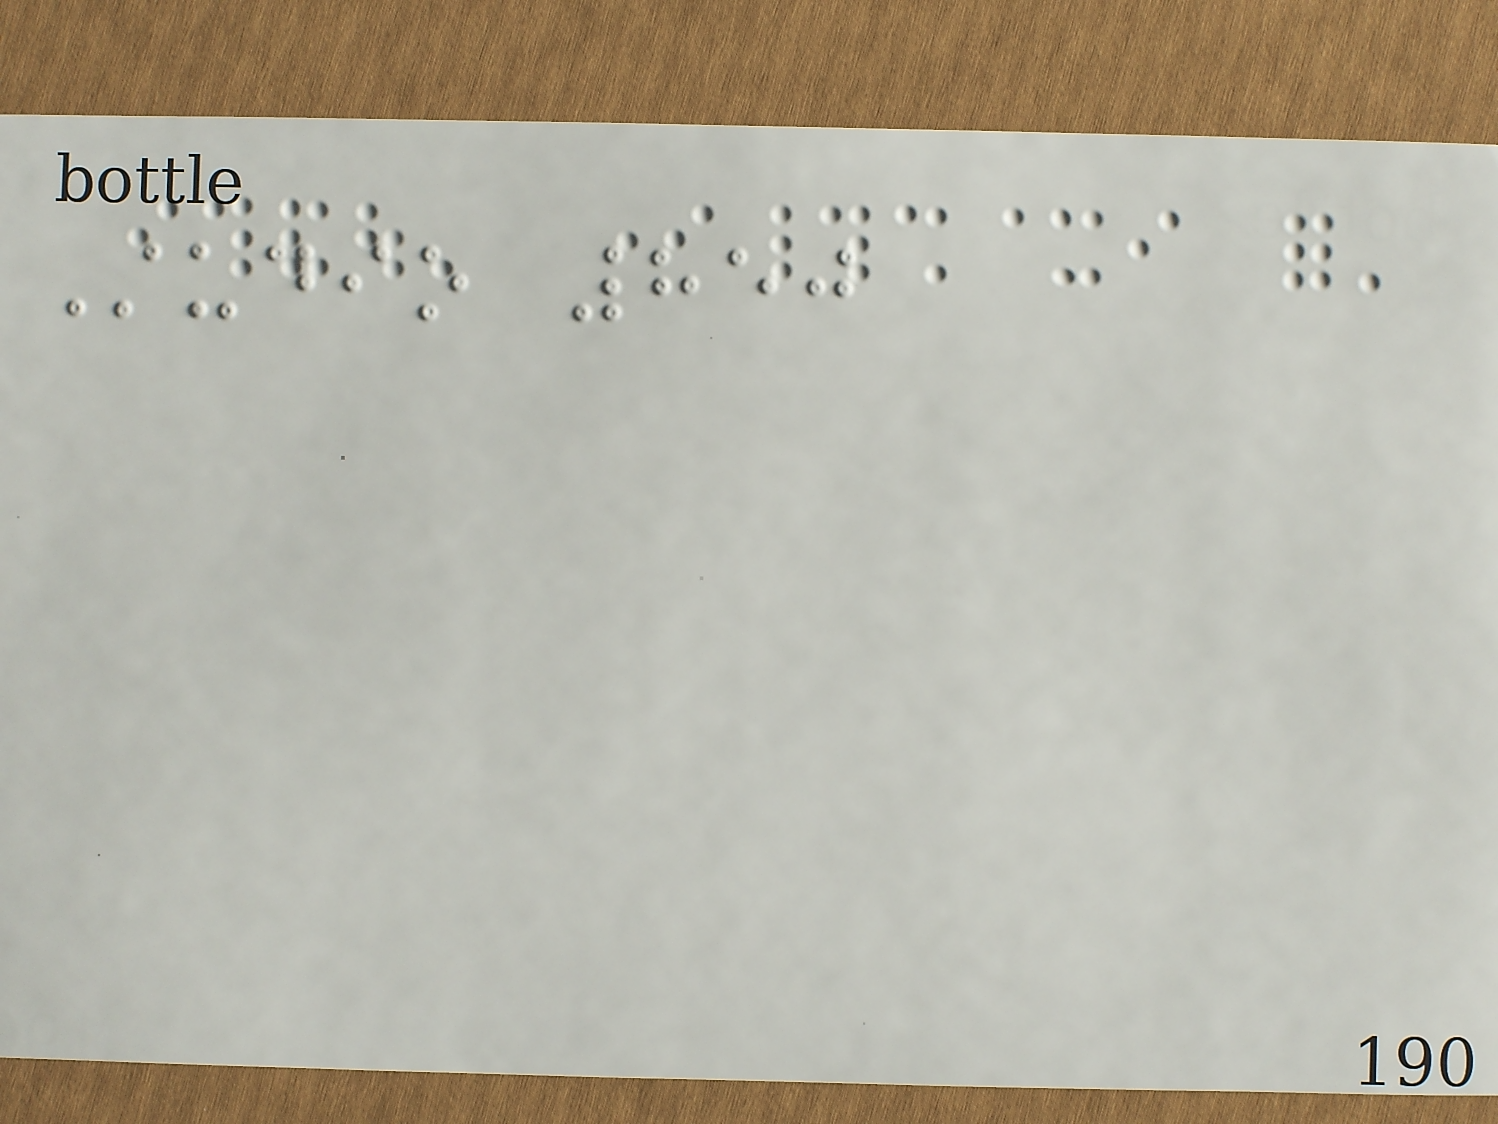Studio 850
